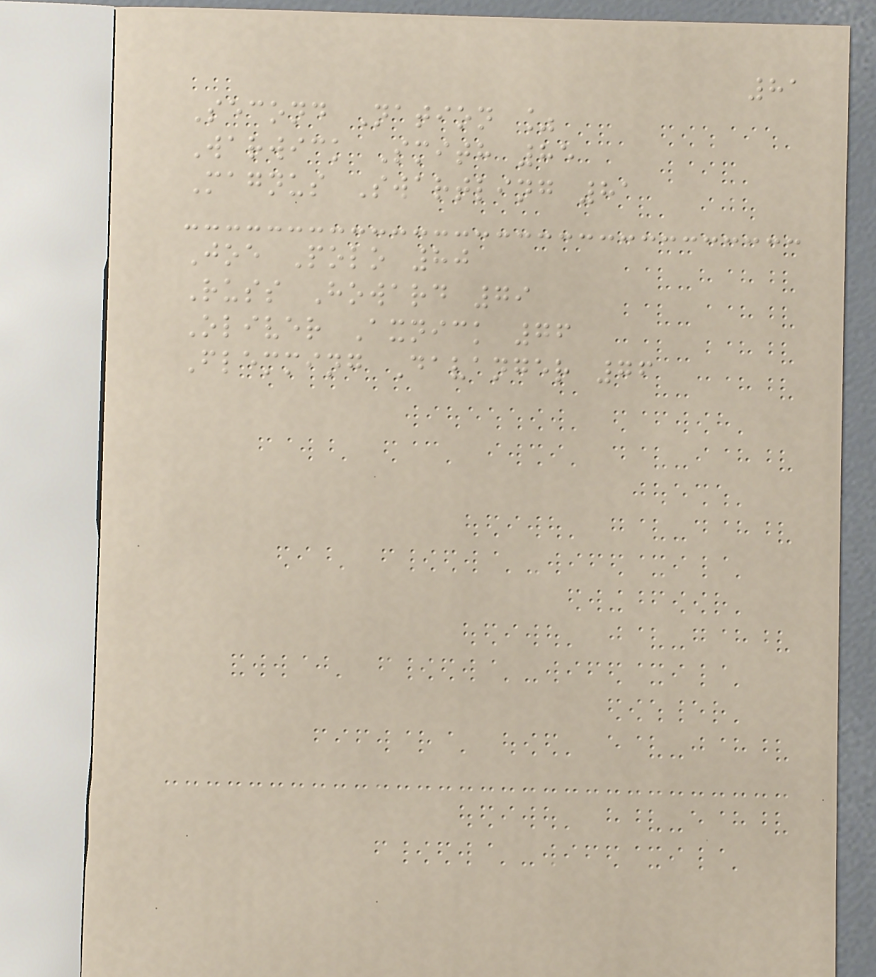81
Second Nation %
Warwick Smith 85
Magnus Swartling 81
Joe Polo 80
Russ Howard 79
Oliver Axnick 76
Flemming Davanger 76
